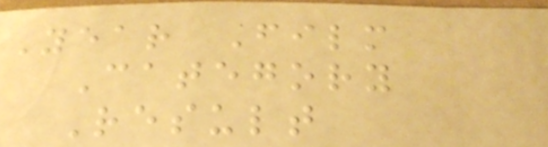Year Film
Category
Result
